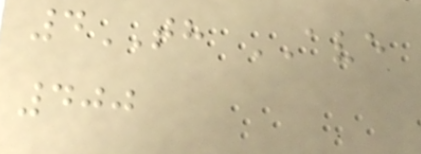4TH AVE
400
